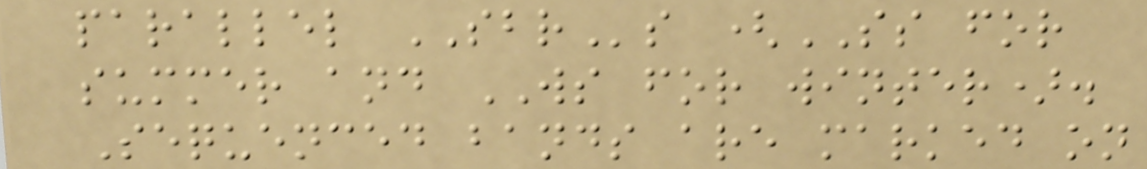parallel SBRs (SS for
summer and WS for winter).
Sequenced bands are marked on
